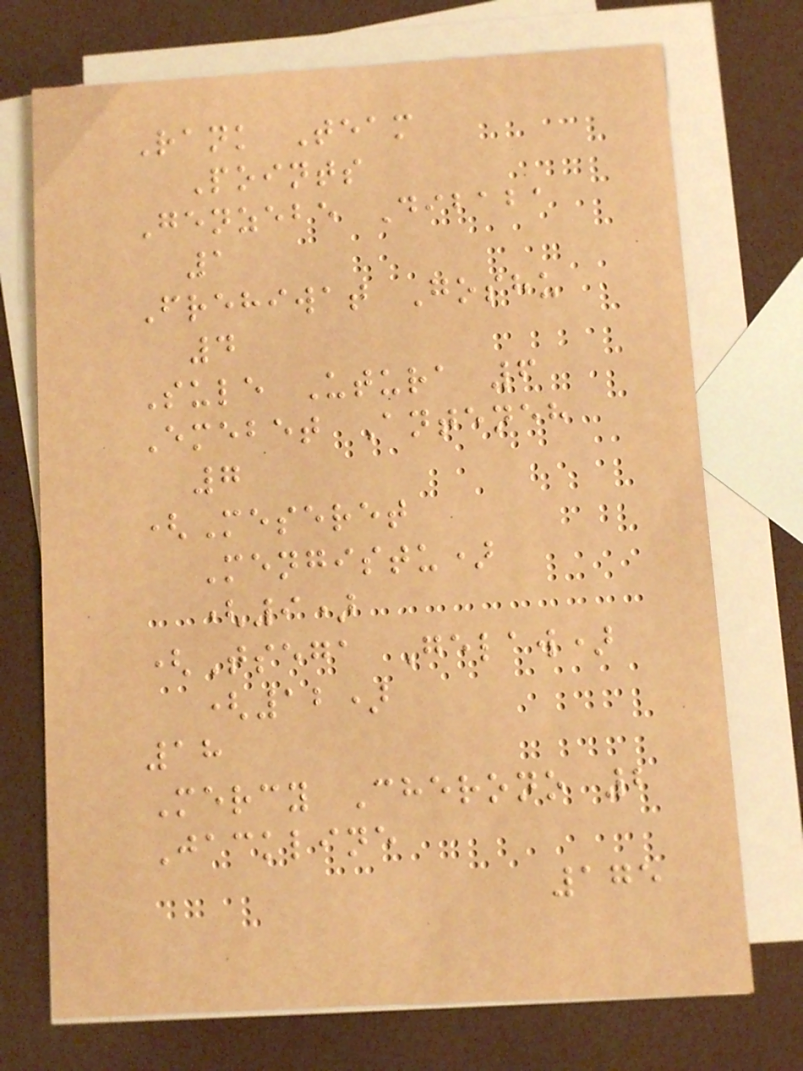Rank Team
Points
Genzebe Dibaba
1
Frehiwat Goshu
4
Sule Utura 6
Emebet Anteneh
7
(Meseret
Mengistu)
(9)
(Tsega Gelaw)
(12)
18
Mercy Cherono 2
Jackline
175
